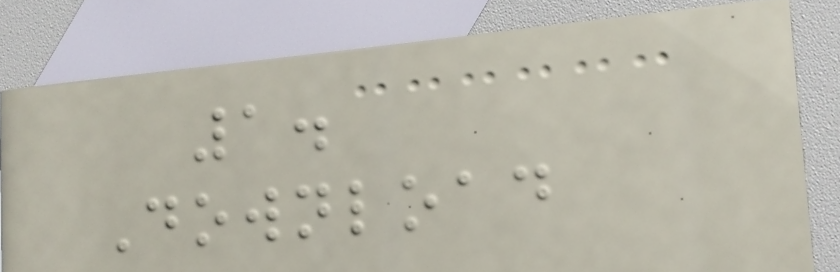1.
Download
